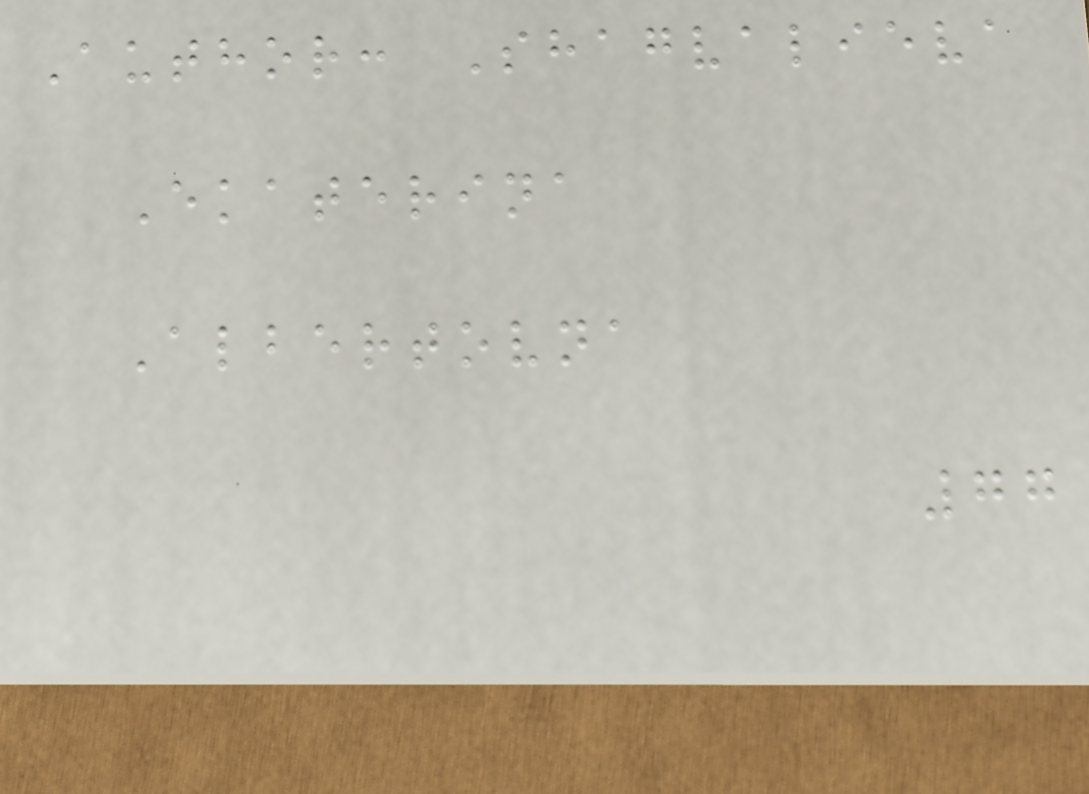Author: Shagvalieva
Ekaterina
Albertovna
77
